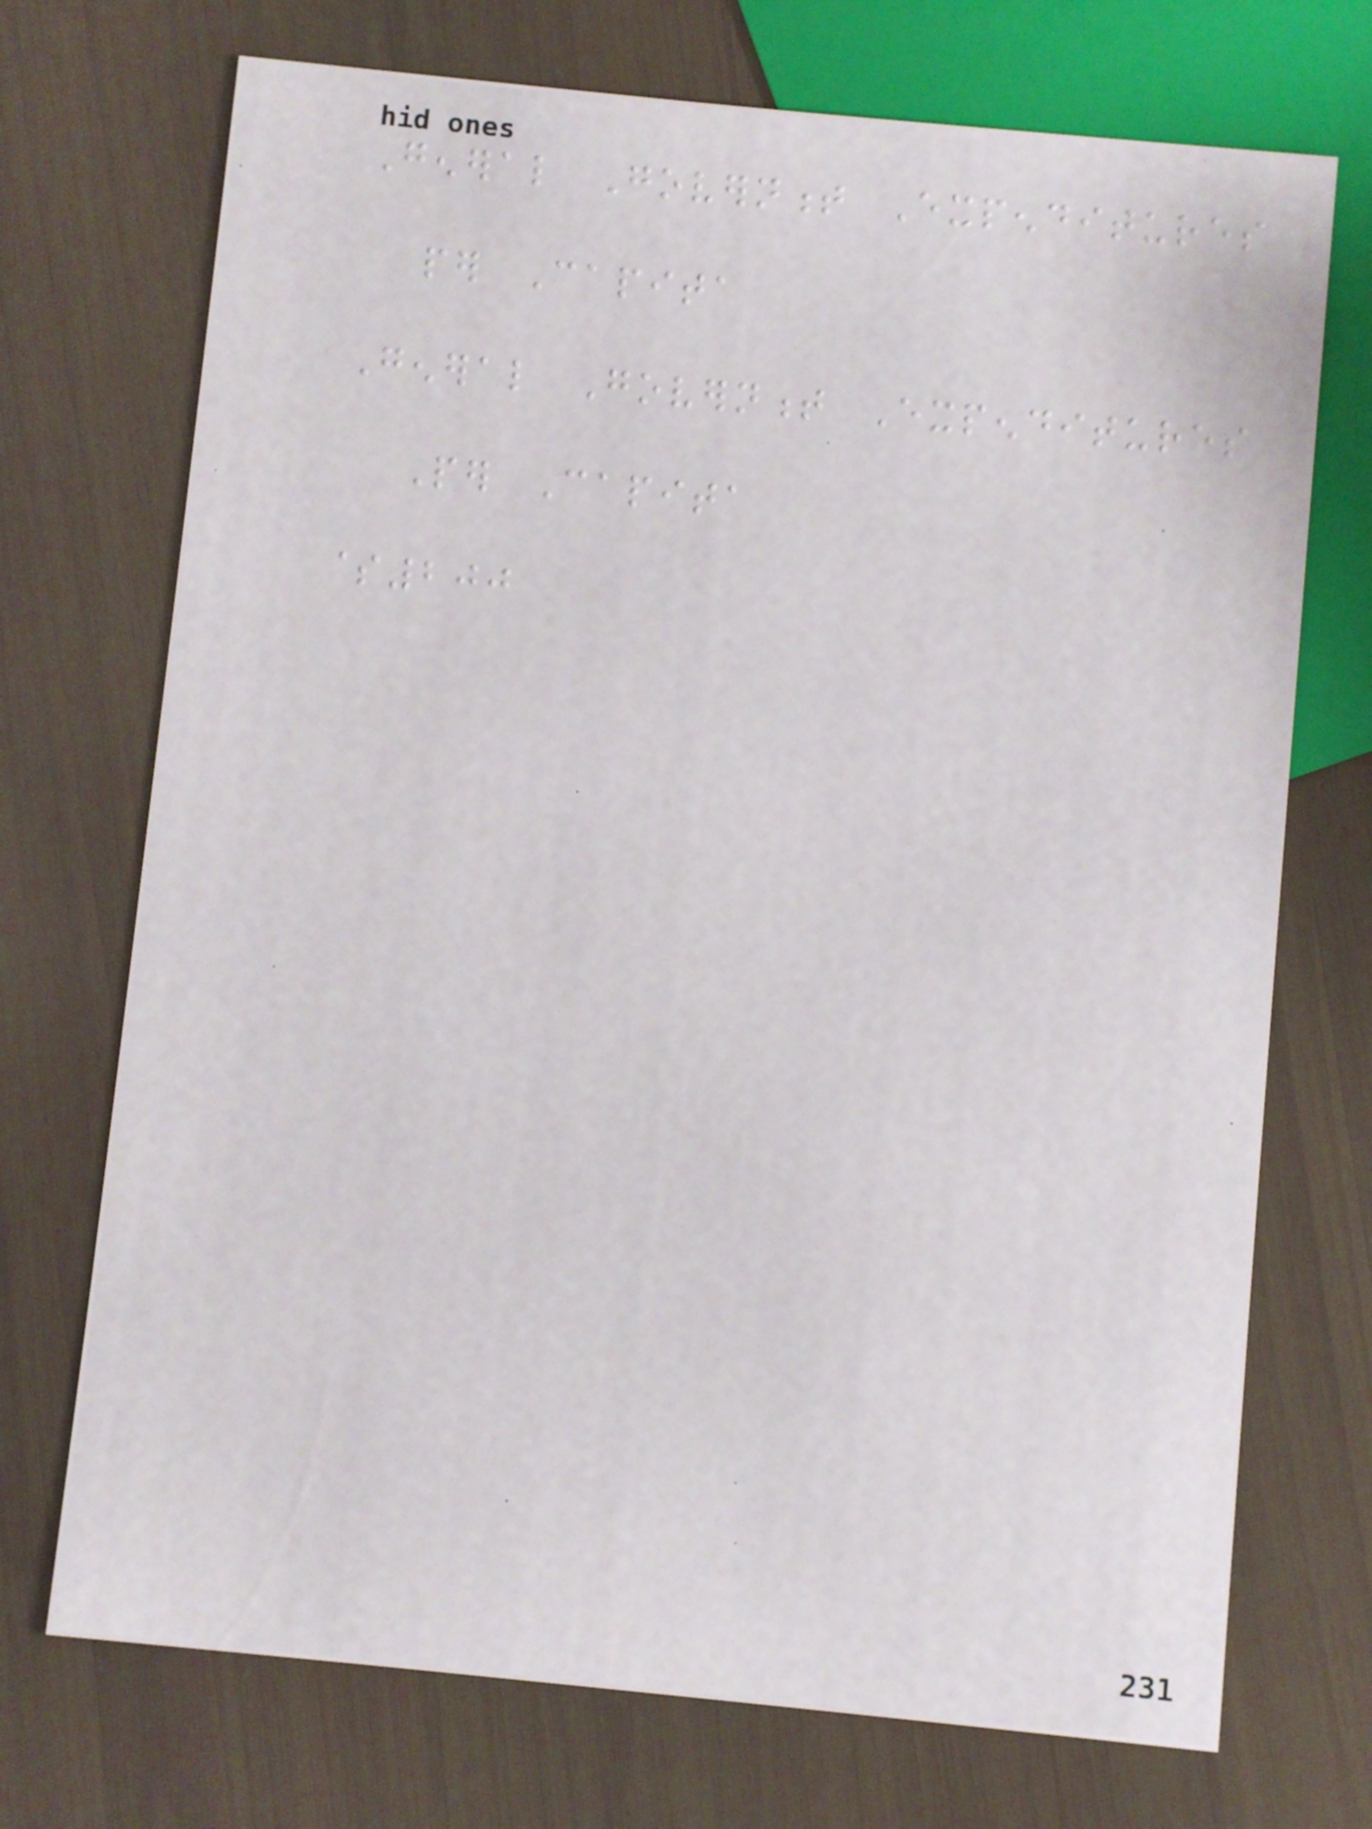General Government Expenditures
per Capita
General Government Expenditures
Per Capita
$200
